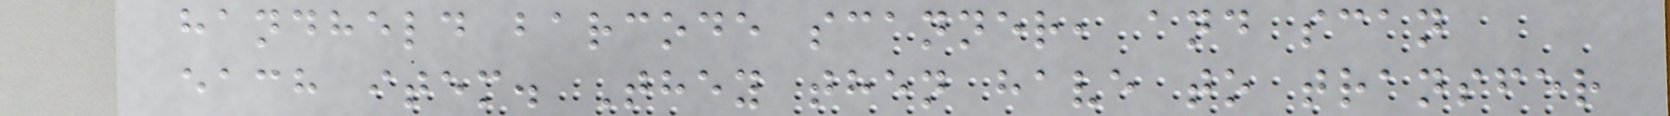handheld barcode scanner, and scan
each item. They then have to transfer
